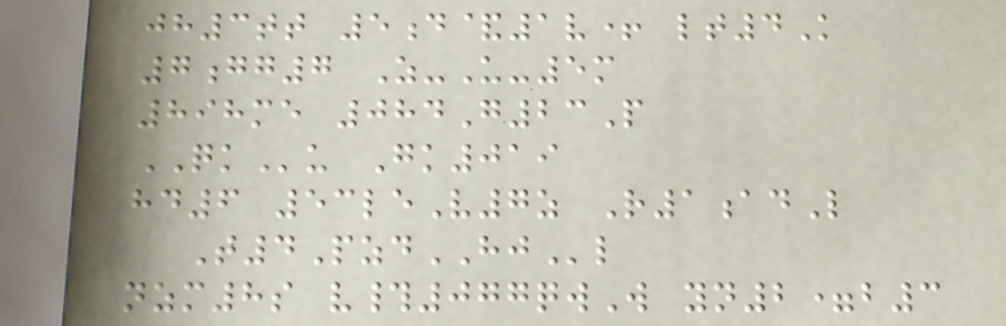jh3tt 5d&1v+ lt4K
7gg7 Z-U-5m
898me 084G23P
QKu Gk019
hd6 53leV7z R1adL
T4PzdHJl
nzm8s v#077qwW yn2=b3
